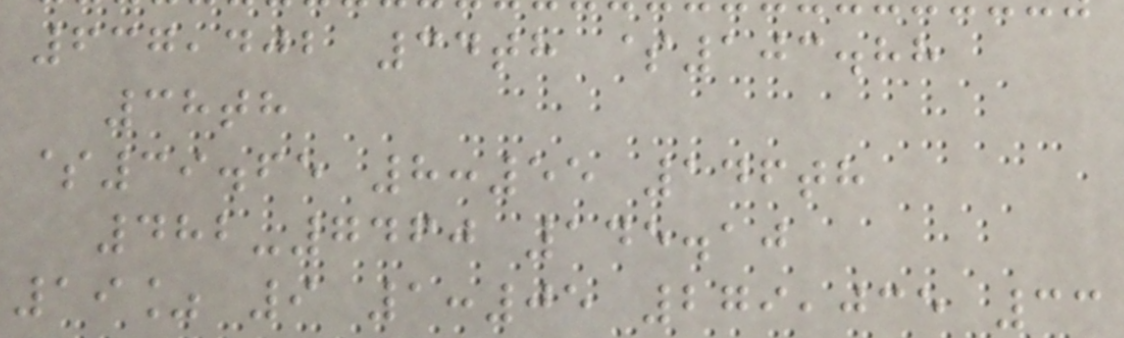637,402 34th $103.88
38th
$39.65 8:55 146th
482-7460 145.10
19% 9 1:05 279,035 33
